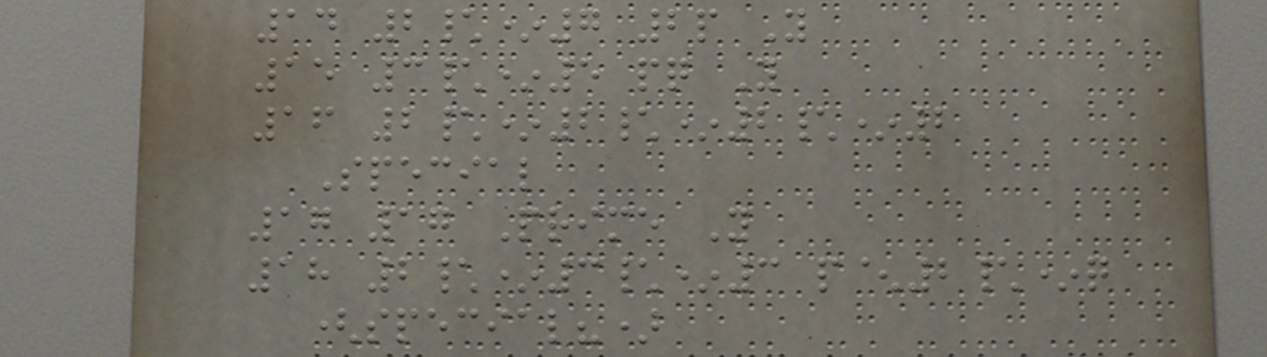14 2\*7 2p Y
15 3\*5 pq Y
16 2\*2\*2\*2
Special
17 17 Prime Y
18 2\*3\*3 p^2\*q
(special?)
